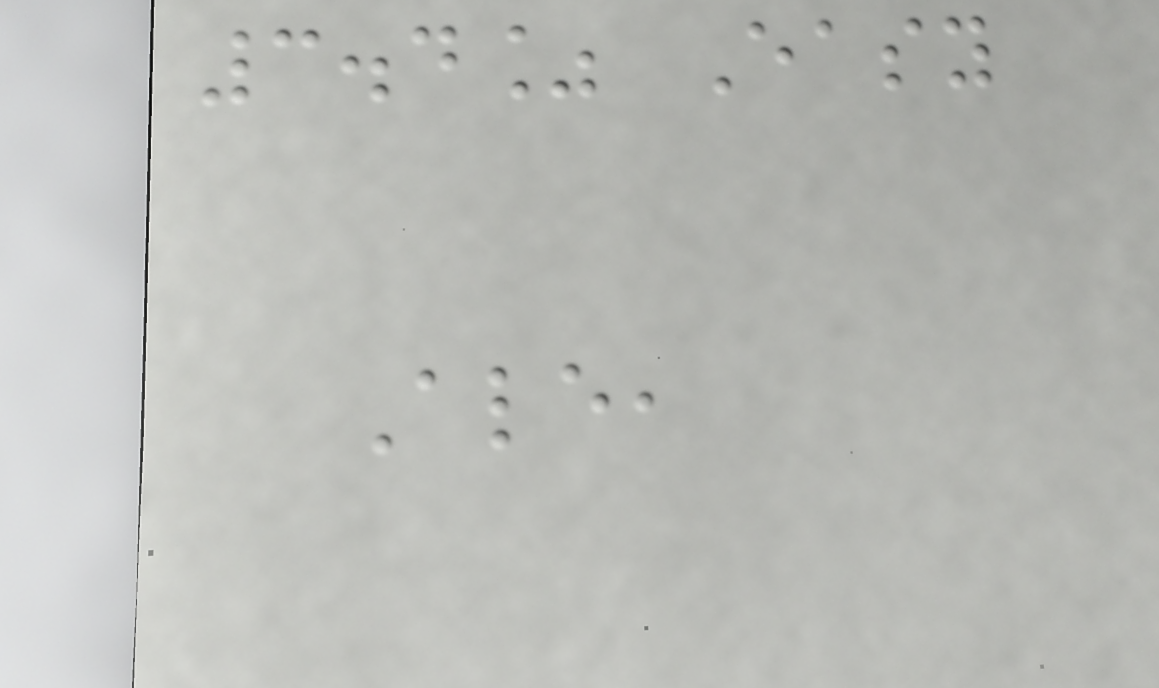3.4% Easy
Ale,
